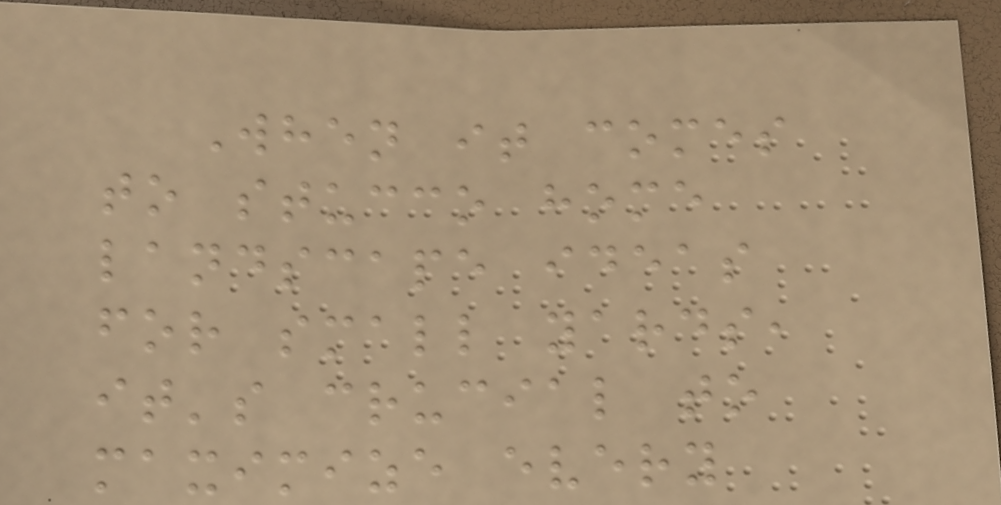When it comes
to stucco home
landscape ideas
for small yards,
it's crucial to
maximize every
